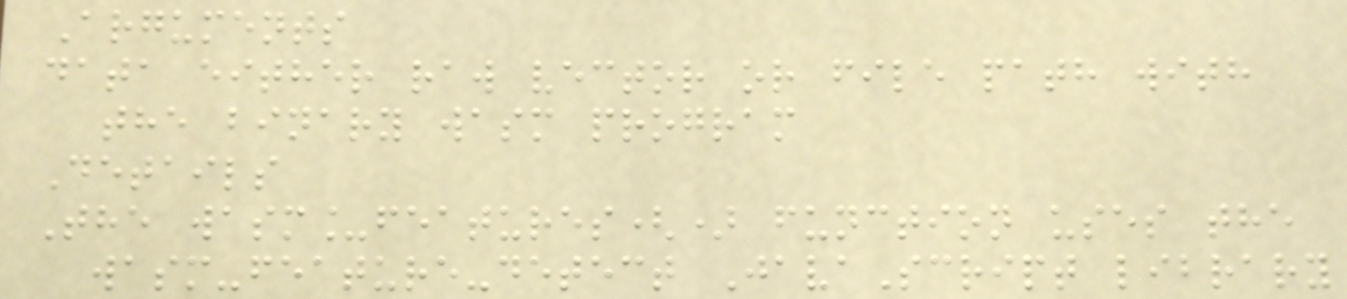Arguments
data either raw vector or file path with
the binary wasm program
Details
The wasm_features() function uses the
wasm-feature-detect JavaScript library
